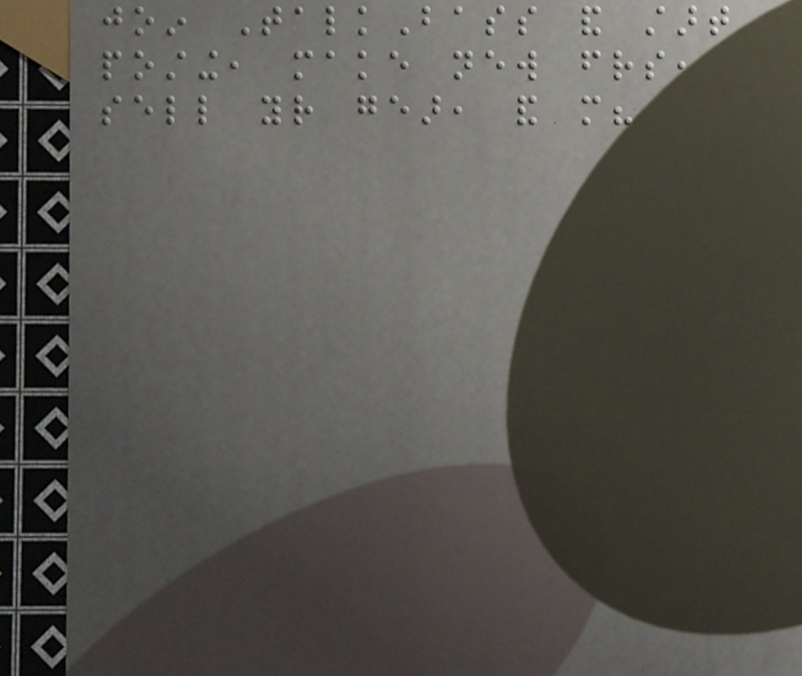join TalkBass and start
posting, make new friends,
sell your gear, and more?
